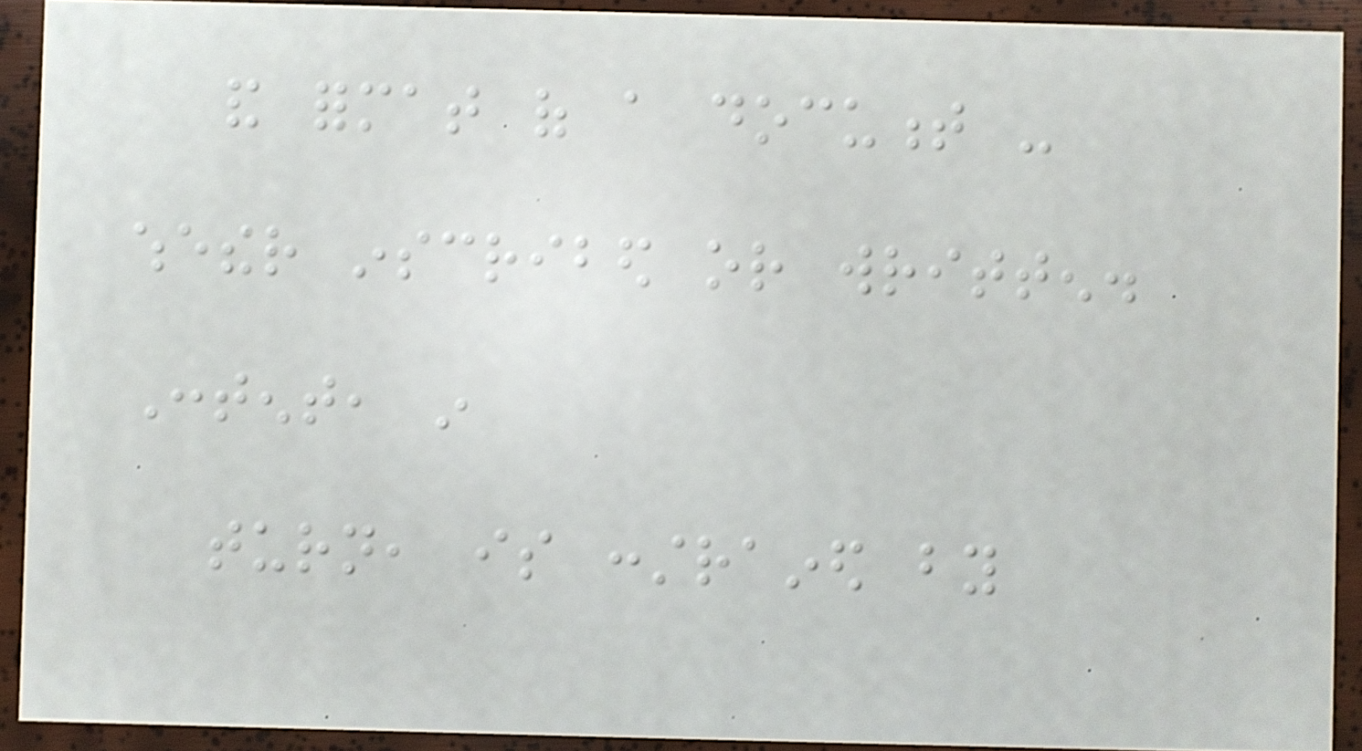and format of a document -
whether inscribed or written.
Content, in
turn, is constrained by
